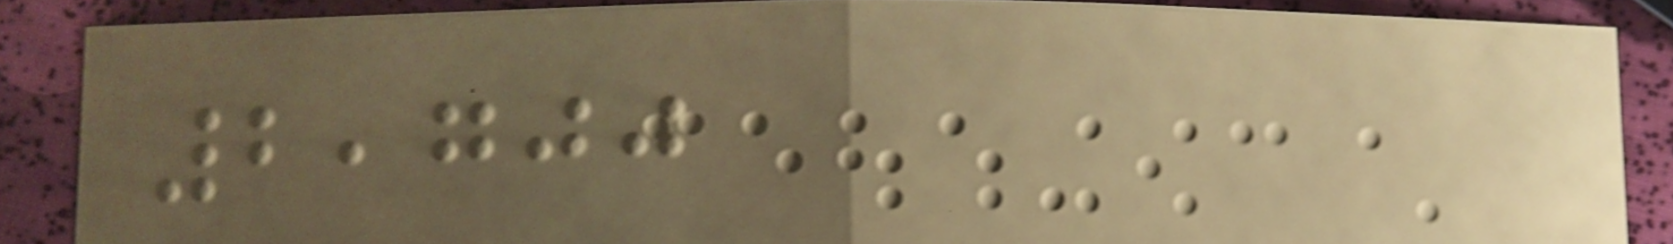2,700
